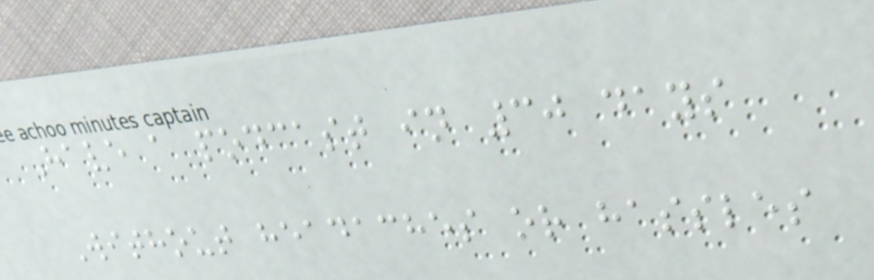Have a podcast in 30 days
Without headaches or hassles
